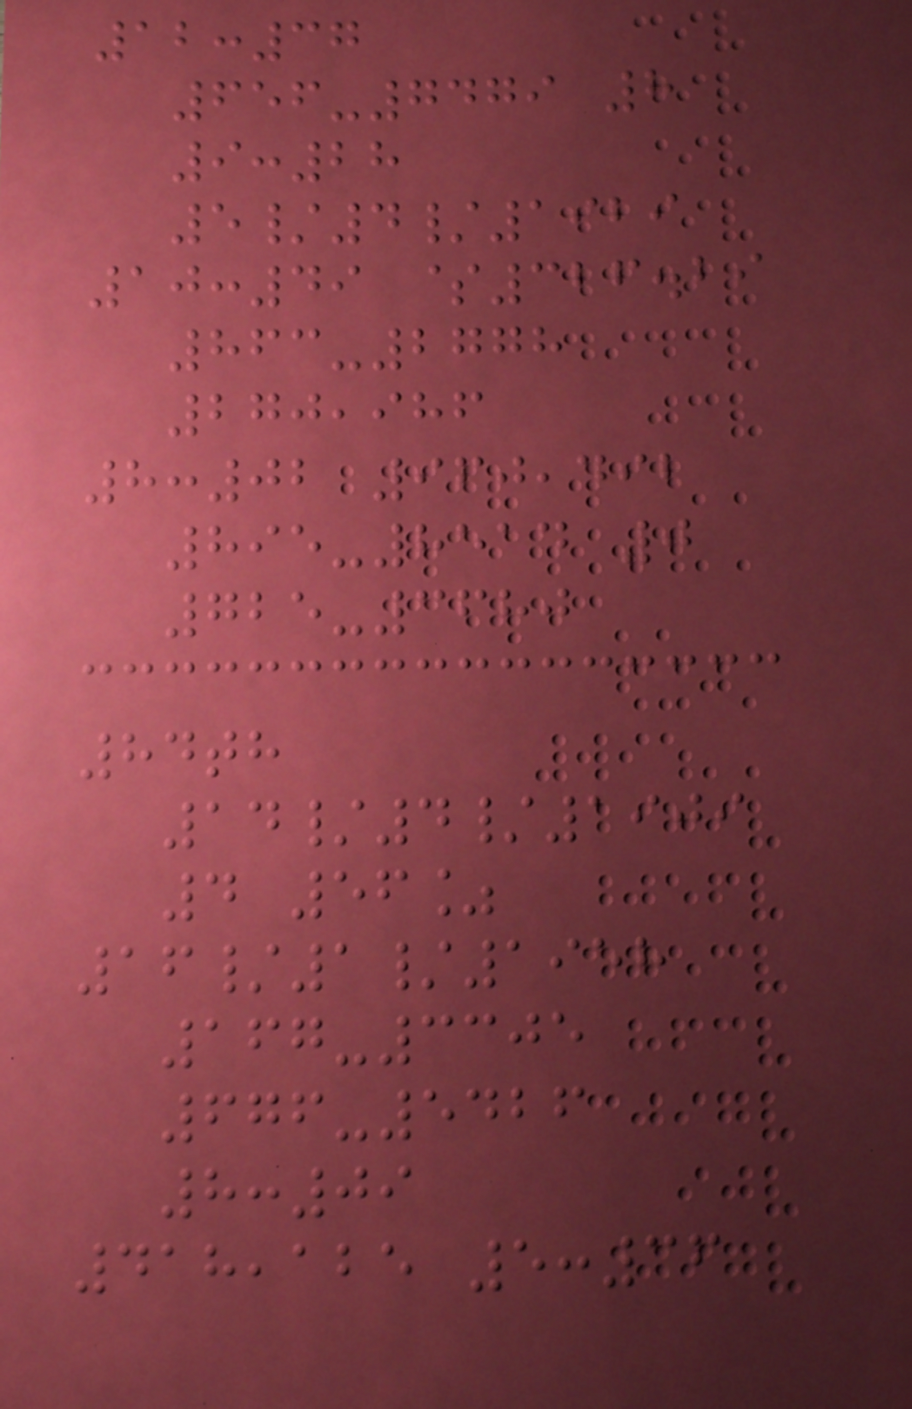12:37
656-7479 8
9:28
5/4/1929
10:49 $326.29
863-2778
270,986
8:02 960,492
895-8514 0
725-3680
84th
14/4/1909
4 56%
16/1/1958
167-3305
676-5426
8:09
418,125 5:36
